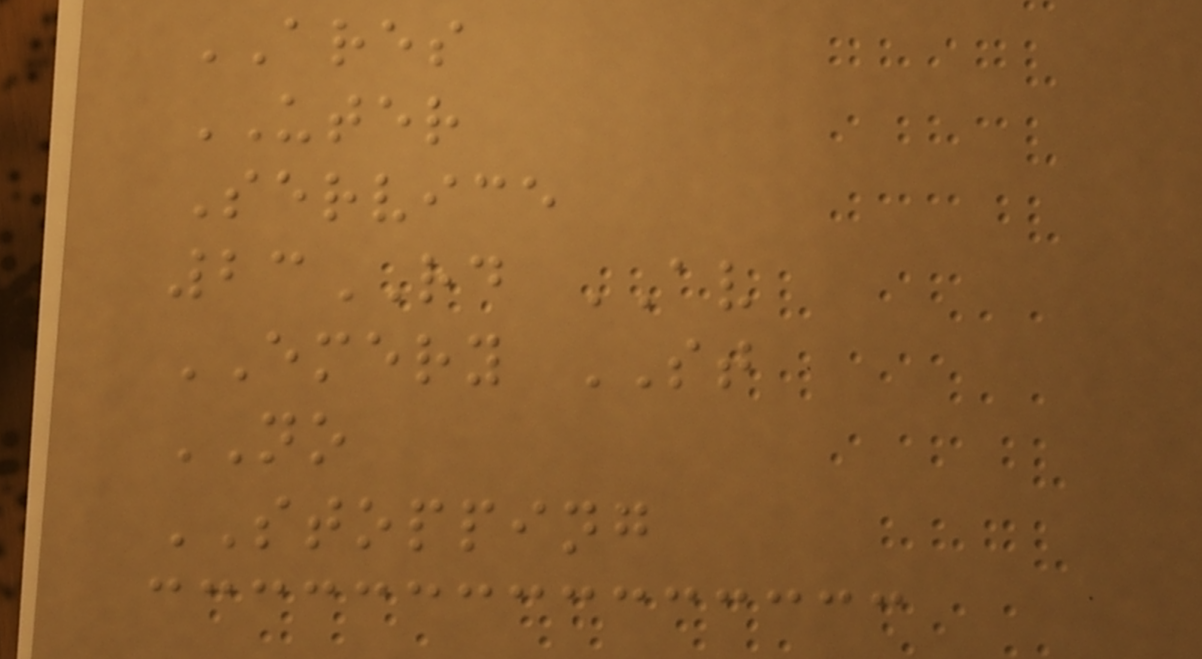ARES
UTER
Service
23RD AV
EMERY ST
NO
STOPPING
